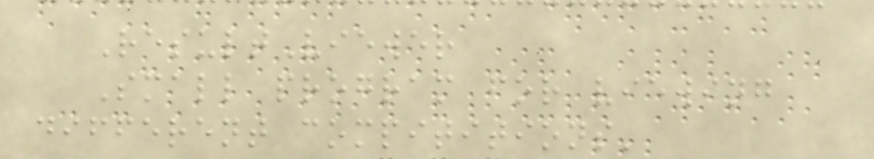ResultViewer
Small program for viewing
different compititions'
